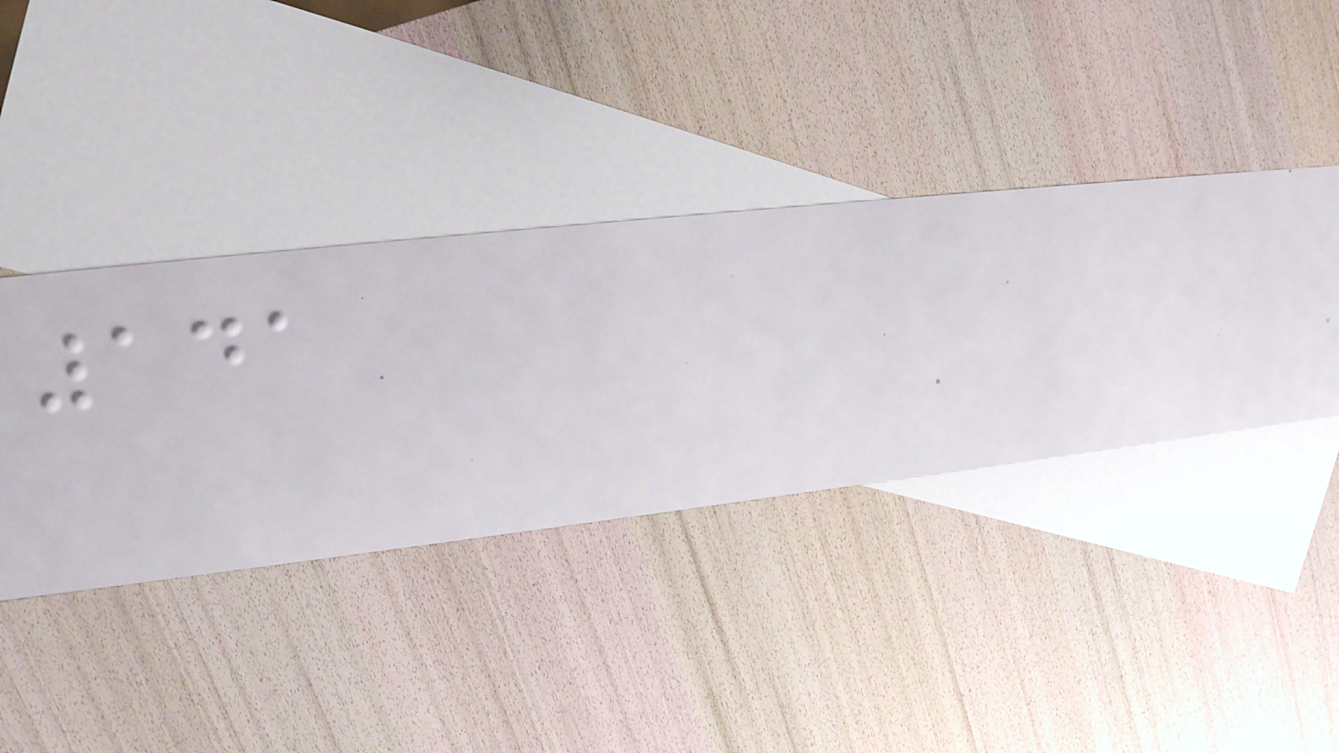141
